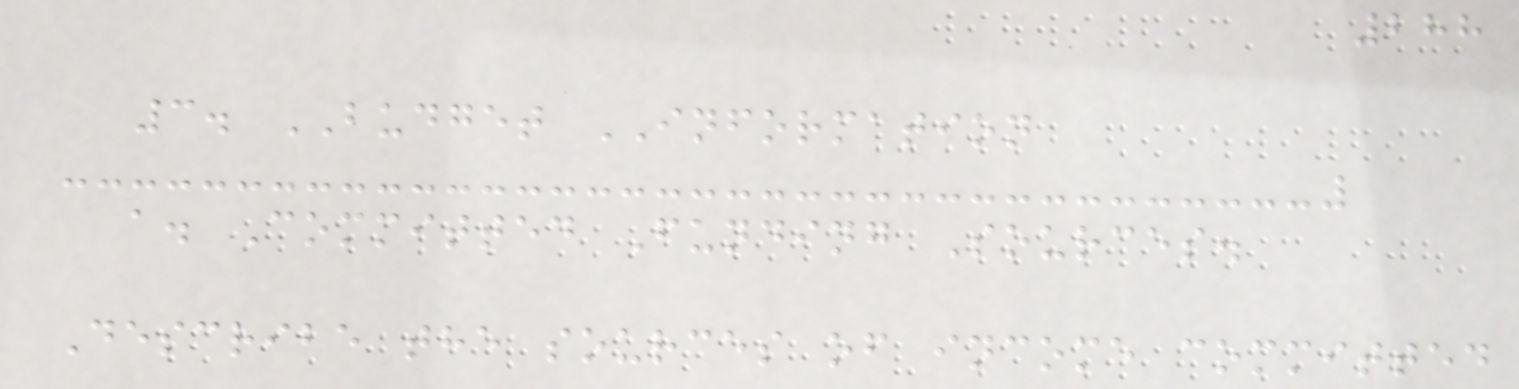288
3. BUDGET INFORMATION
a. Committed Funding Sources.
Describe the sources of income committed
